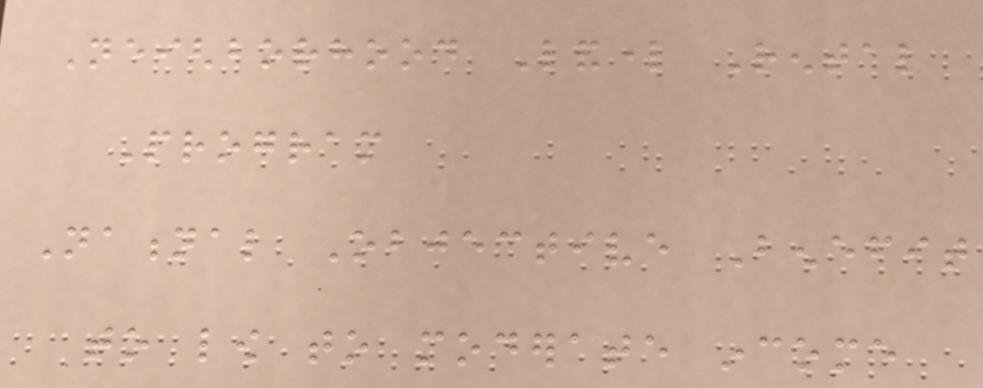Neighborhood Landlord Rental
Program
National Objective Benefit
to low to moderate income
